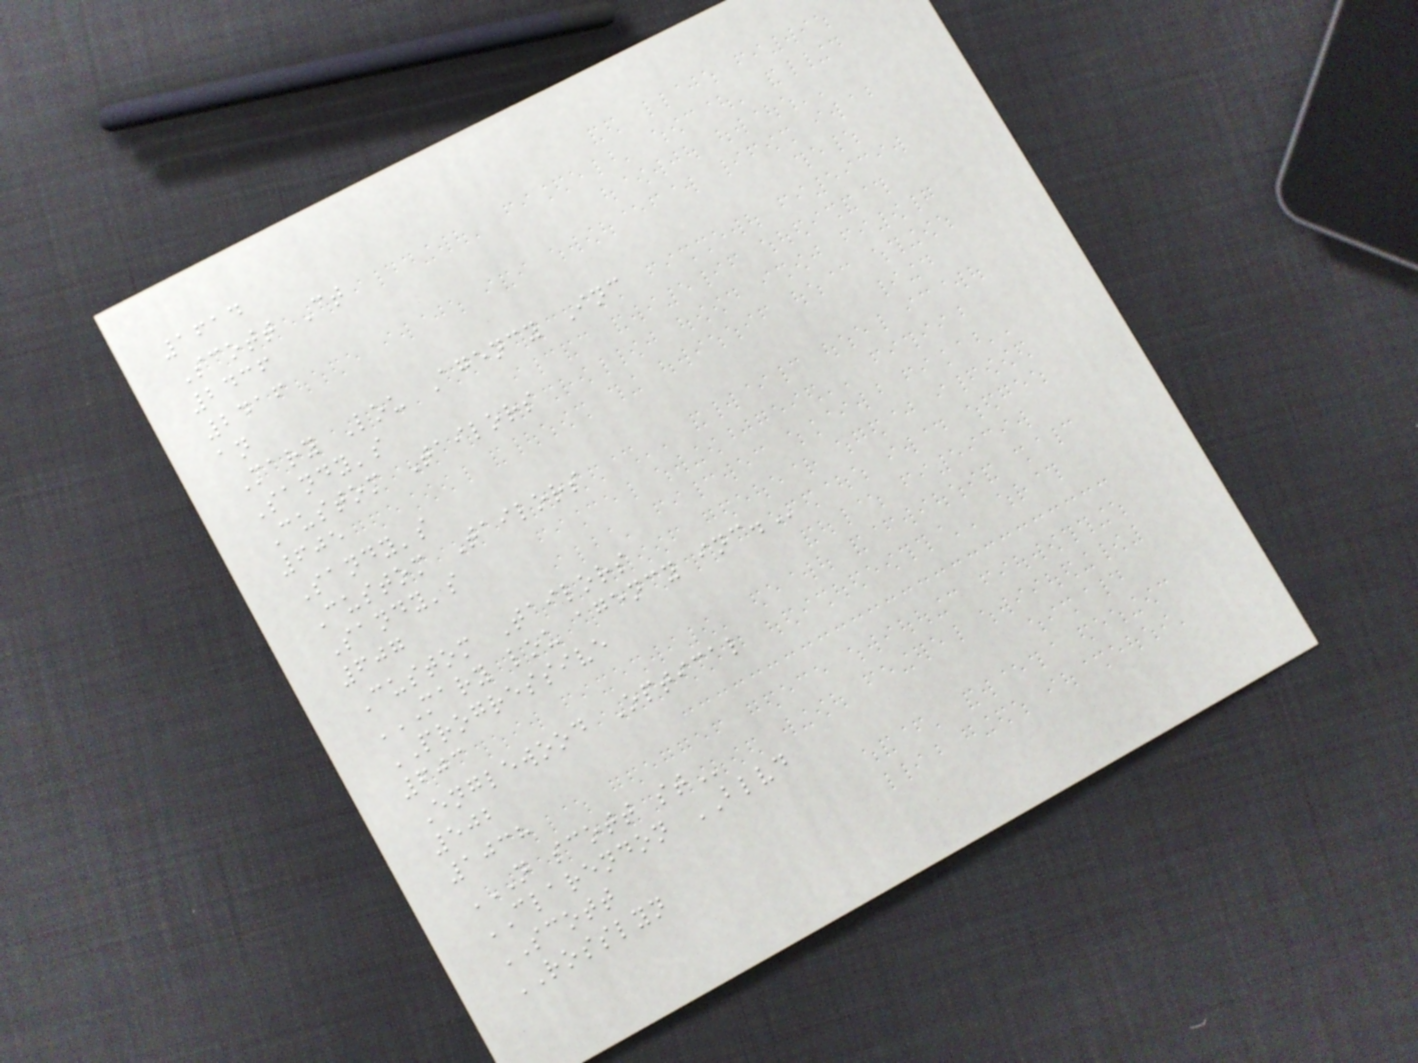1614
Scott Ct
2436
2416
an
Mary Lou Agency Inc
Sandy's
Custom Tailors
605
Sandy's
Custom Tailors
Sandy's
607
Custom Tailors
MARY LOU AGENCY INC.
PROGRESSIVE
603
Englewood Optical
502
1038
N SCOTT ST
CLARENDON BLVD
SCOTT
ROSSLYN
